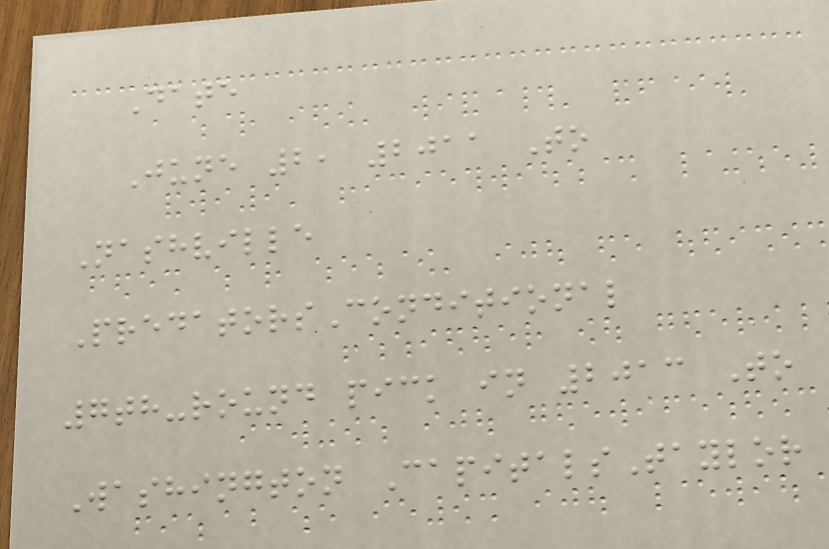Date
June 2, 2011 To
Nashville
PredatorsConditional
7th-round pick in 2013 To
Washington CapitalsTaylor
